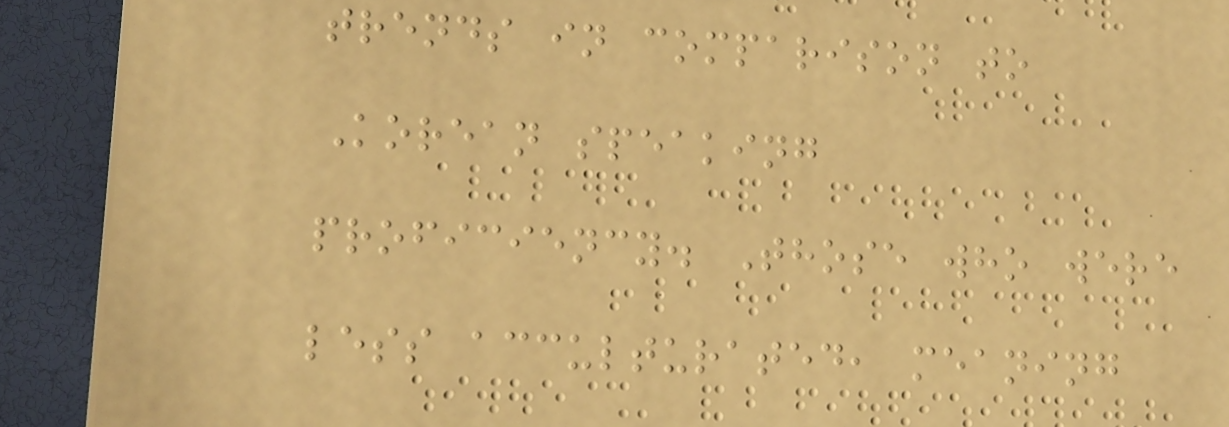trends in comparison to
Korean speaking
proficiency. Those who were
less acculturated, meaning
